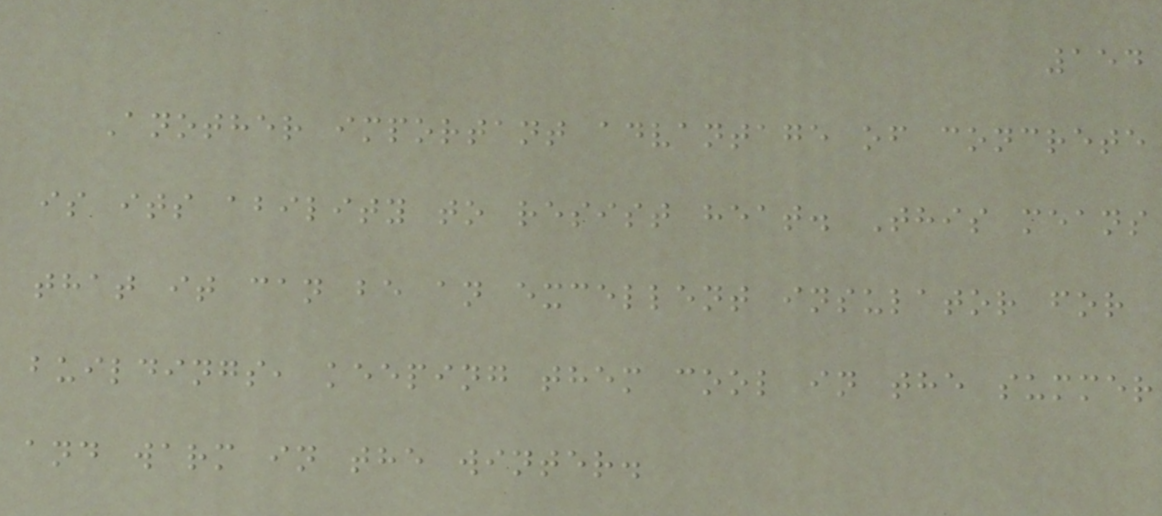154
Another important advantage of concrete
is its ability to resist heat. This means
that it can be an excellent insulator for
buildings, keeping them cool in the summer
and warm in the winter.
